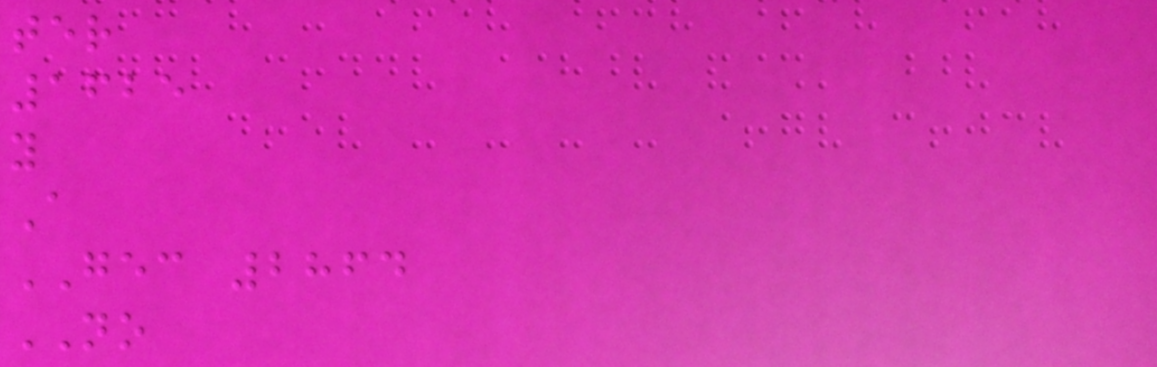ter
1625
y
A
GEC 2864
NO
